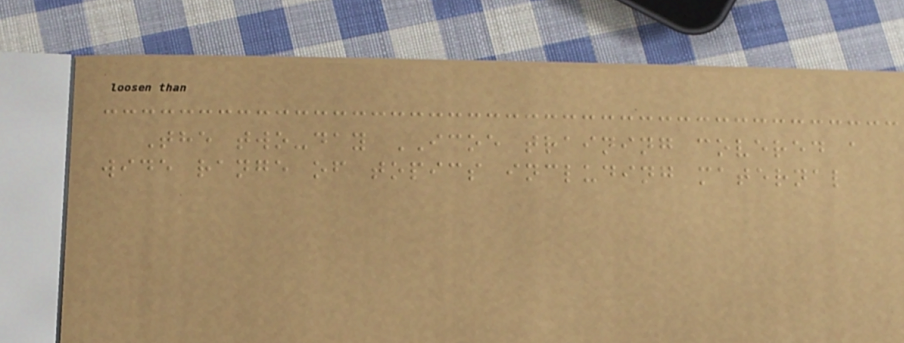The two-day ICOE training covered a
wide range of topics including maternal
